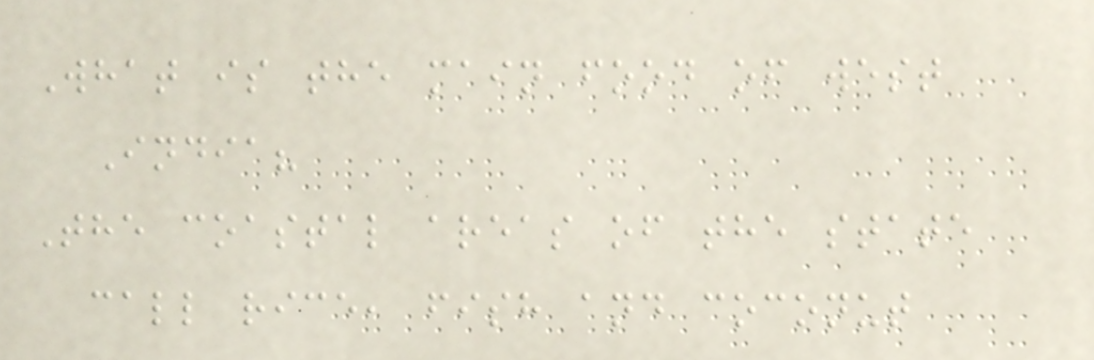What is the main food of west
India?
The coastal areas of the state
call rice, fish and coconut
